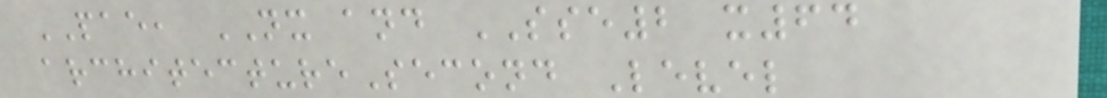PAE, NX and SSE2 x64
architectureSecond Level
